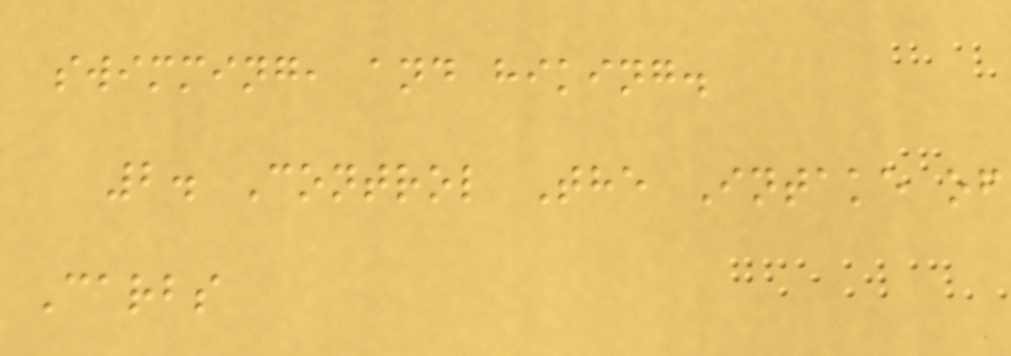swimming, and hiking.
2. Control The Intake of
Carbs
